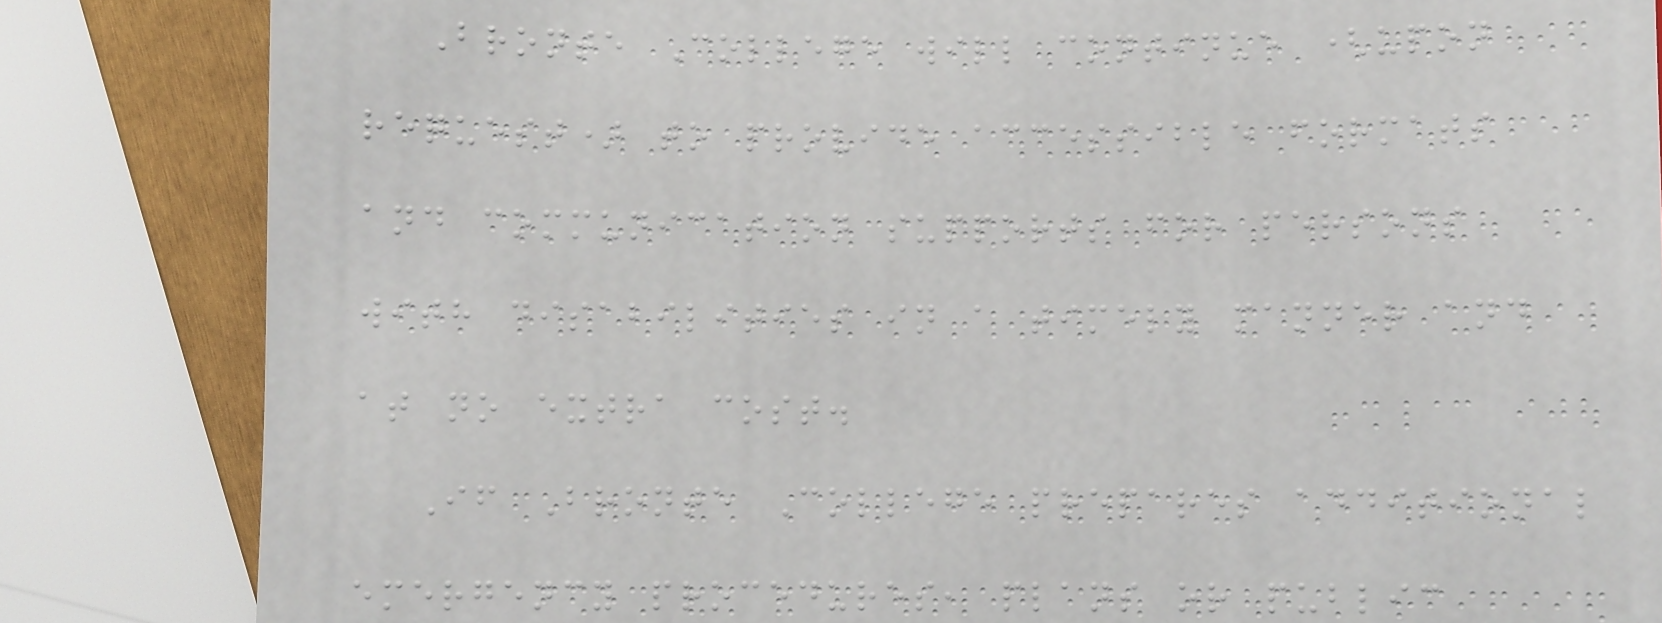Bronte College will continue (upon
request) to provide accessible formats
and communication supports for persons
with disabilities in a timely manner and
at no extra cost.
If Bronte College prepares additional
emergency procedures, plans or public
